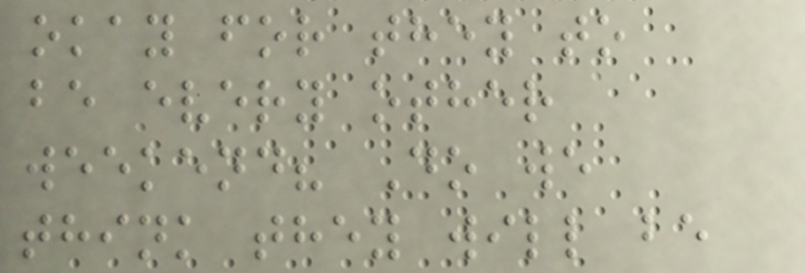okay for they to
be every other
weekend? Do we
think they will be
